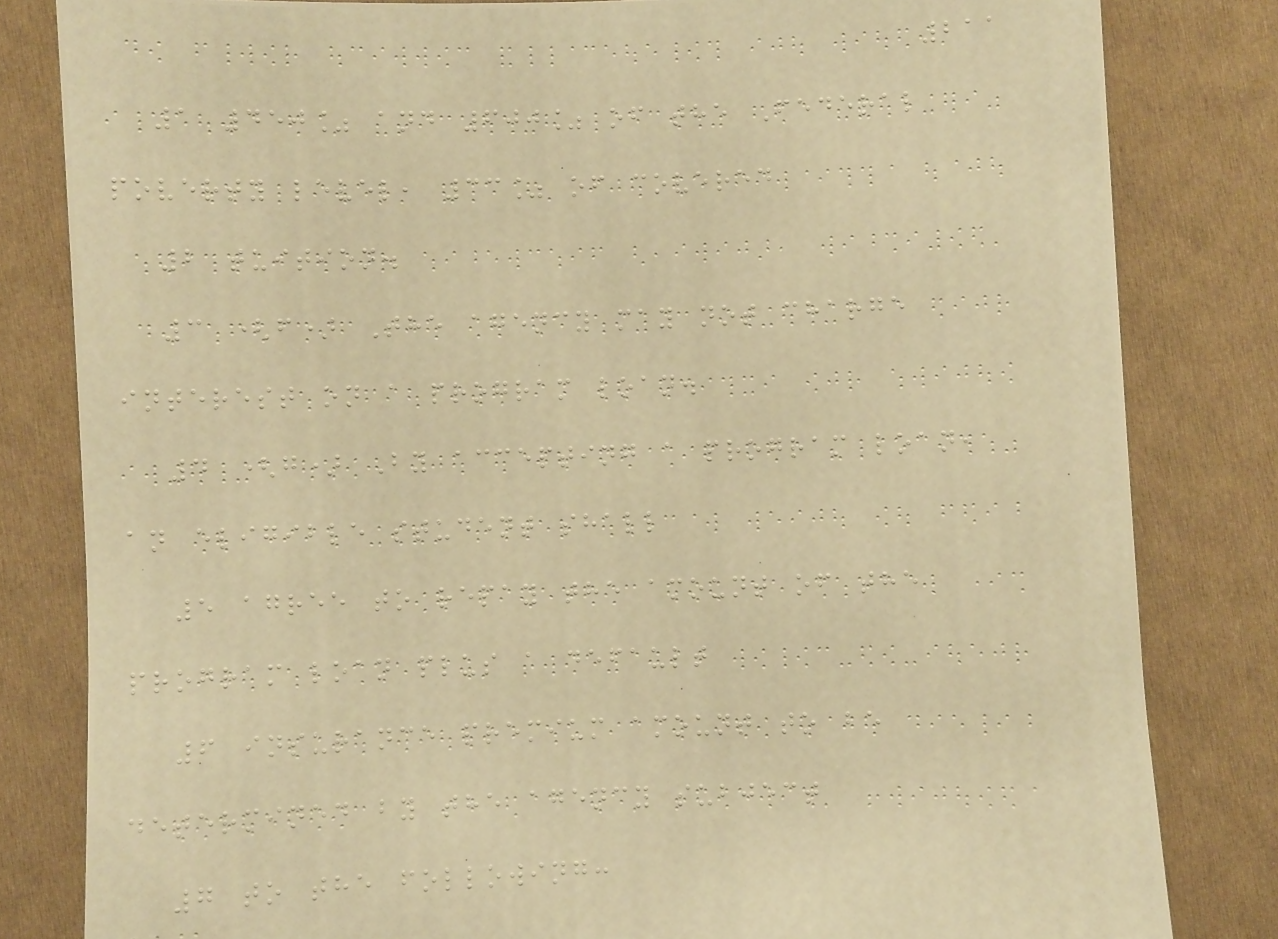211
1 450% and 600% of the Federal
poverty level, 33% of covered
2 tuition.
3 (f) The agency may not charge
interest on a program loan.
4 (g) By accepting a program loan,
an eligible student shall
5 agree to repay the amount of the
program loan plus a default
6 insurance premium amount to be
determined by the agency subject
7 to the following:
